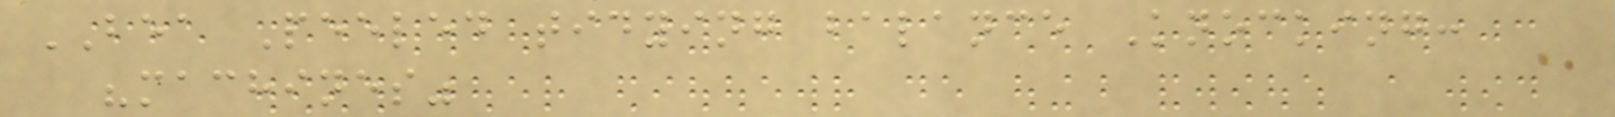BEA Peeled tidying balance Knocking:
"machines"
